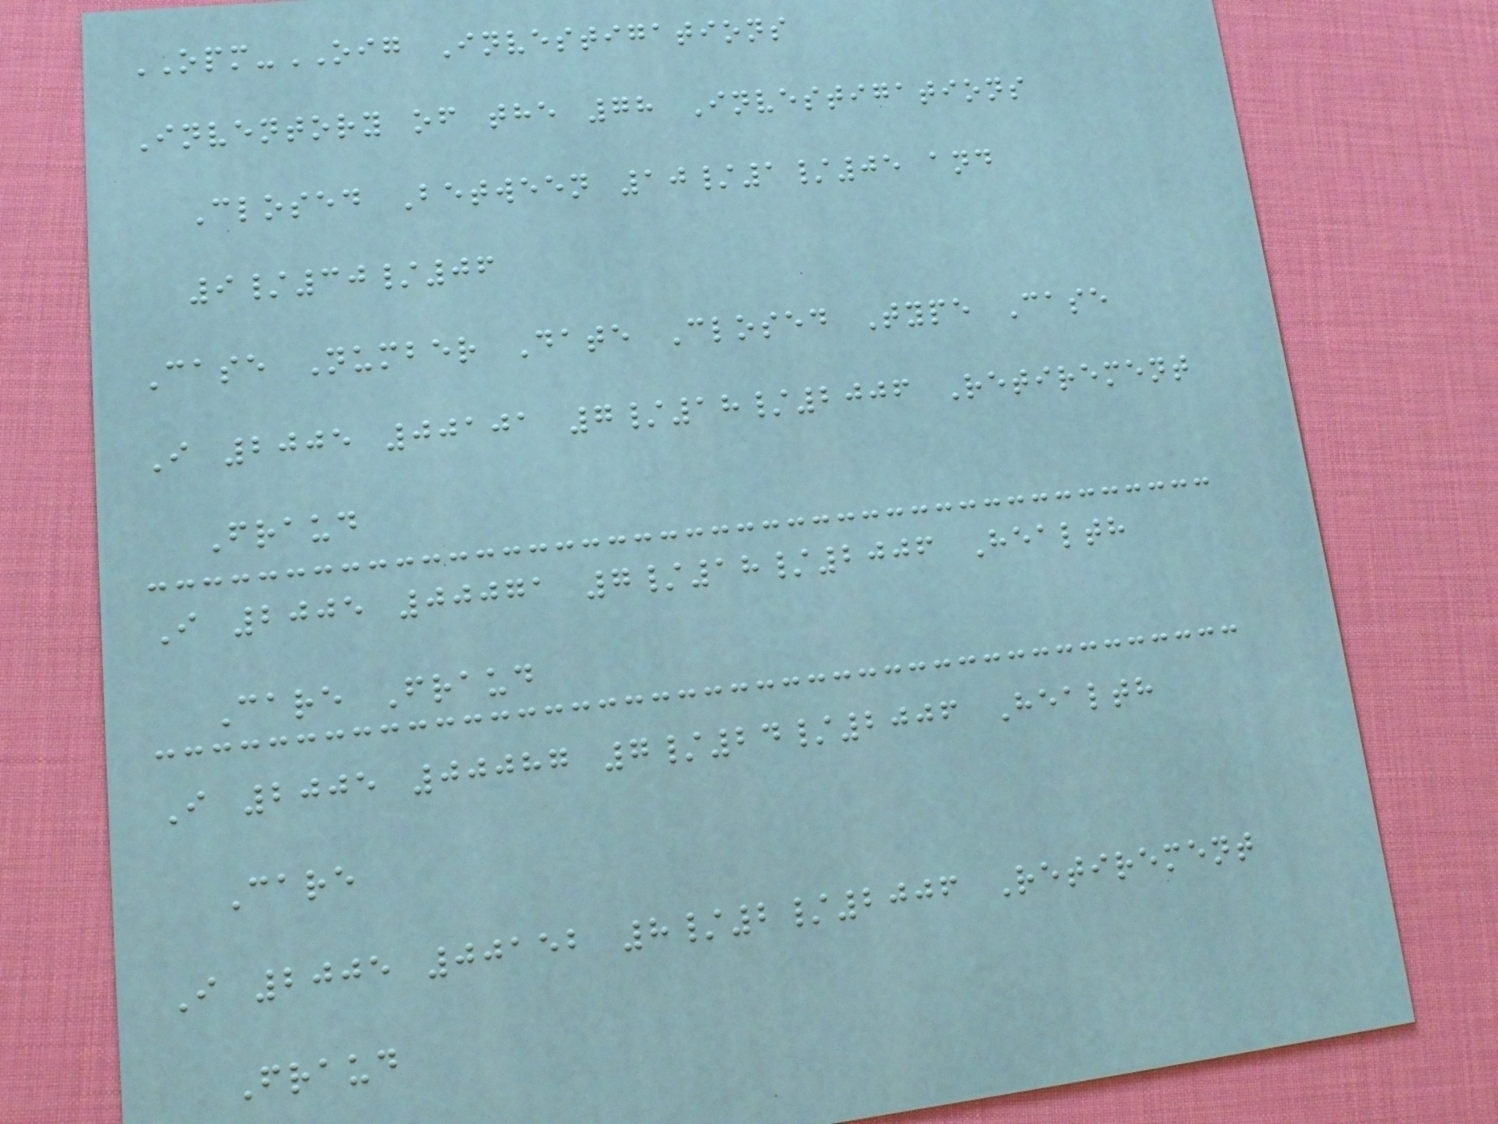OPM-OIG Investigations
Inventory of the 78 Investigations
Closed Between 10/1/05 and
9/30/06
Case Number Date Closed Type Case
I 2005 00101 7/18/2006 Retirement
Fraud
I 2005 00071 7/18/2006 Health
Care Fraud
I 2005 00087 7/24/2006 Health
Care
I 2005 00152 8/2/2006 Retirement
Fraud
